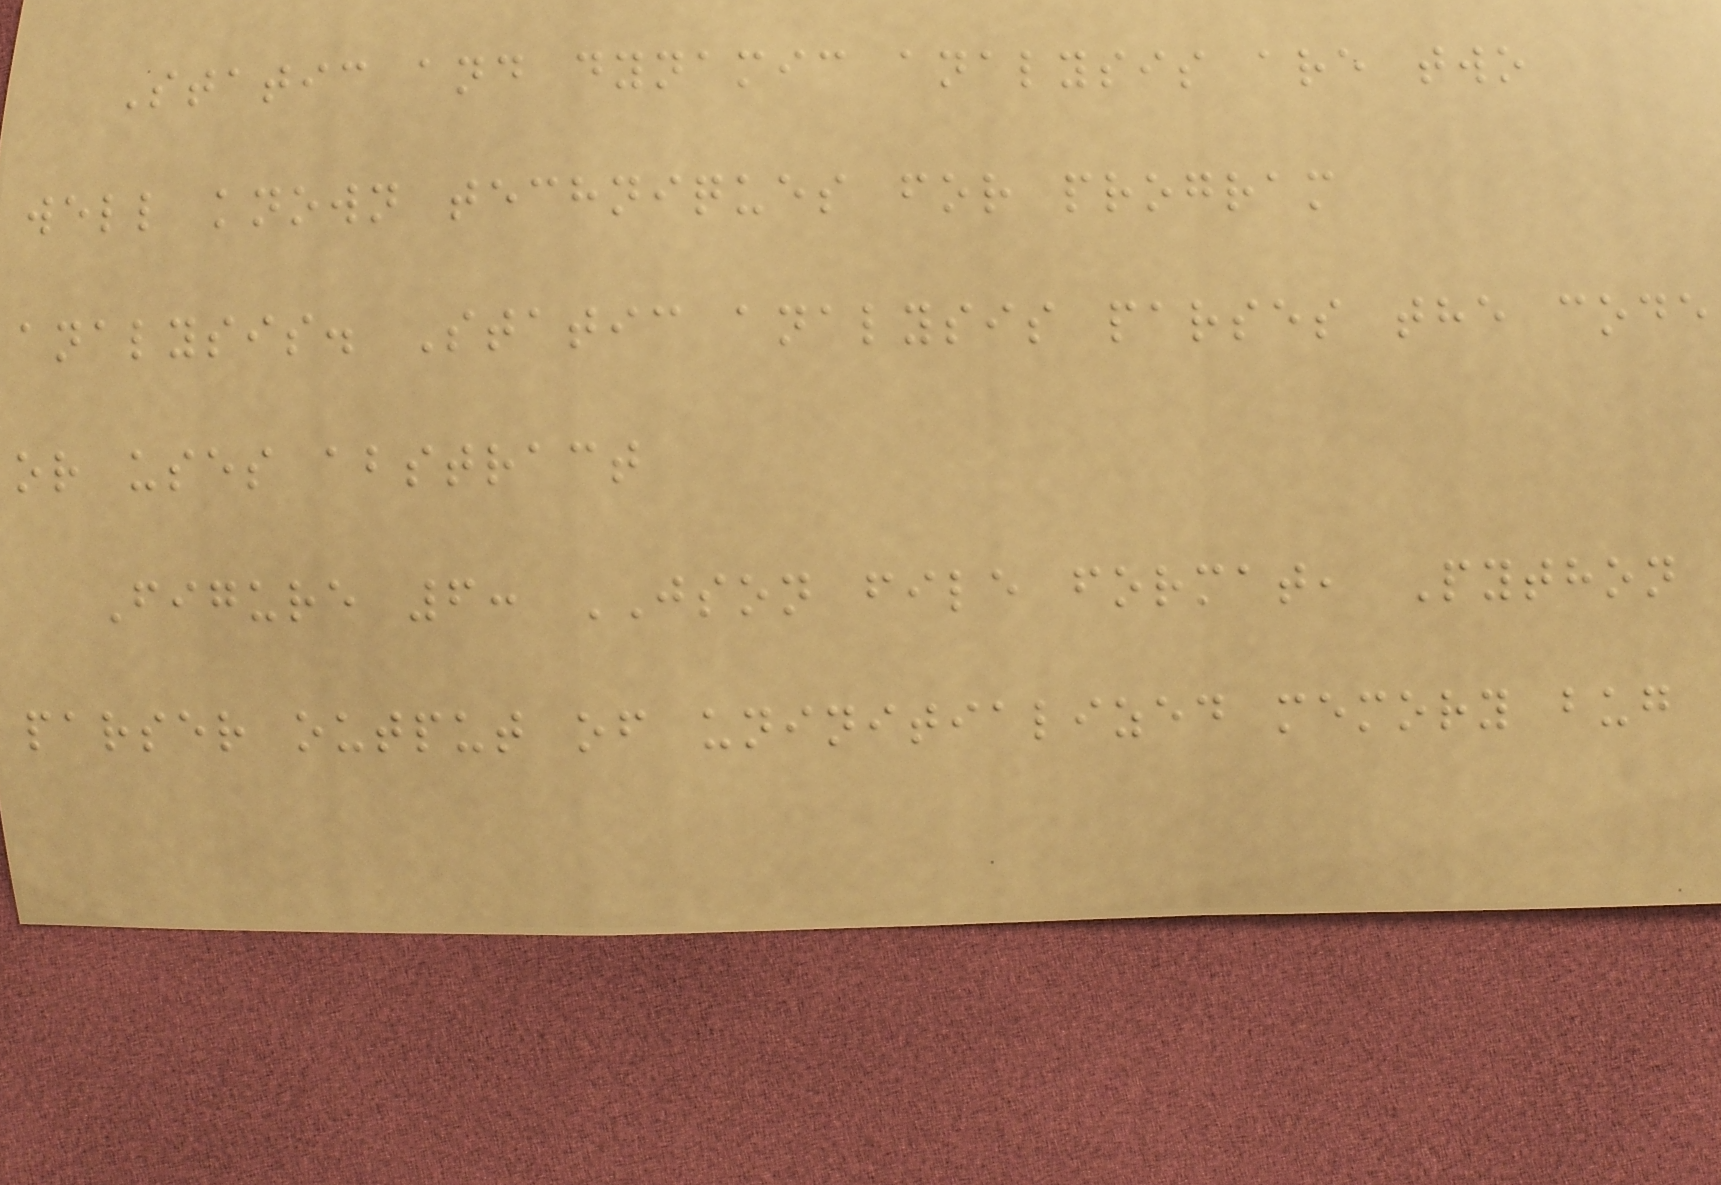Static and dynamic analysis are two
well known techniques for program
analysis. Static analysis parses the code
or uses abstract
Figure 6: JSON file format, Python
parser output of uninitialized memory bug
